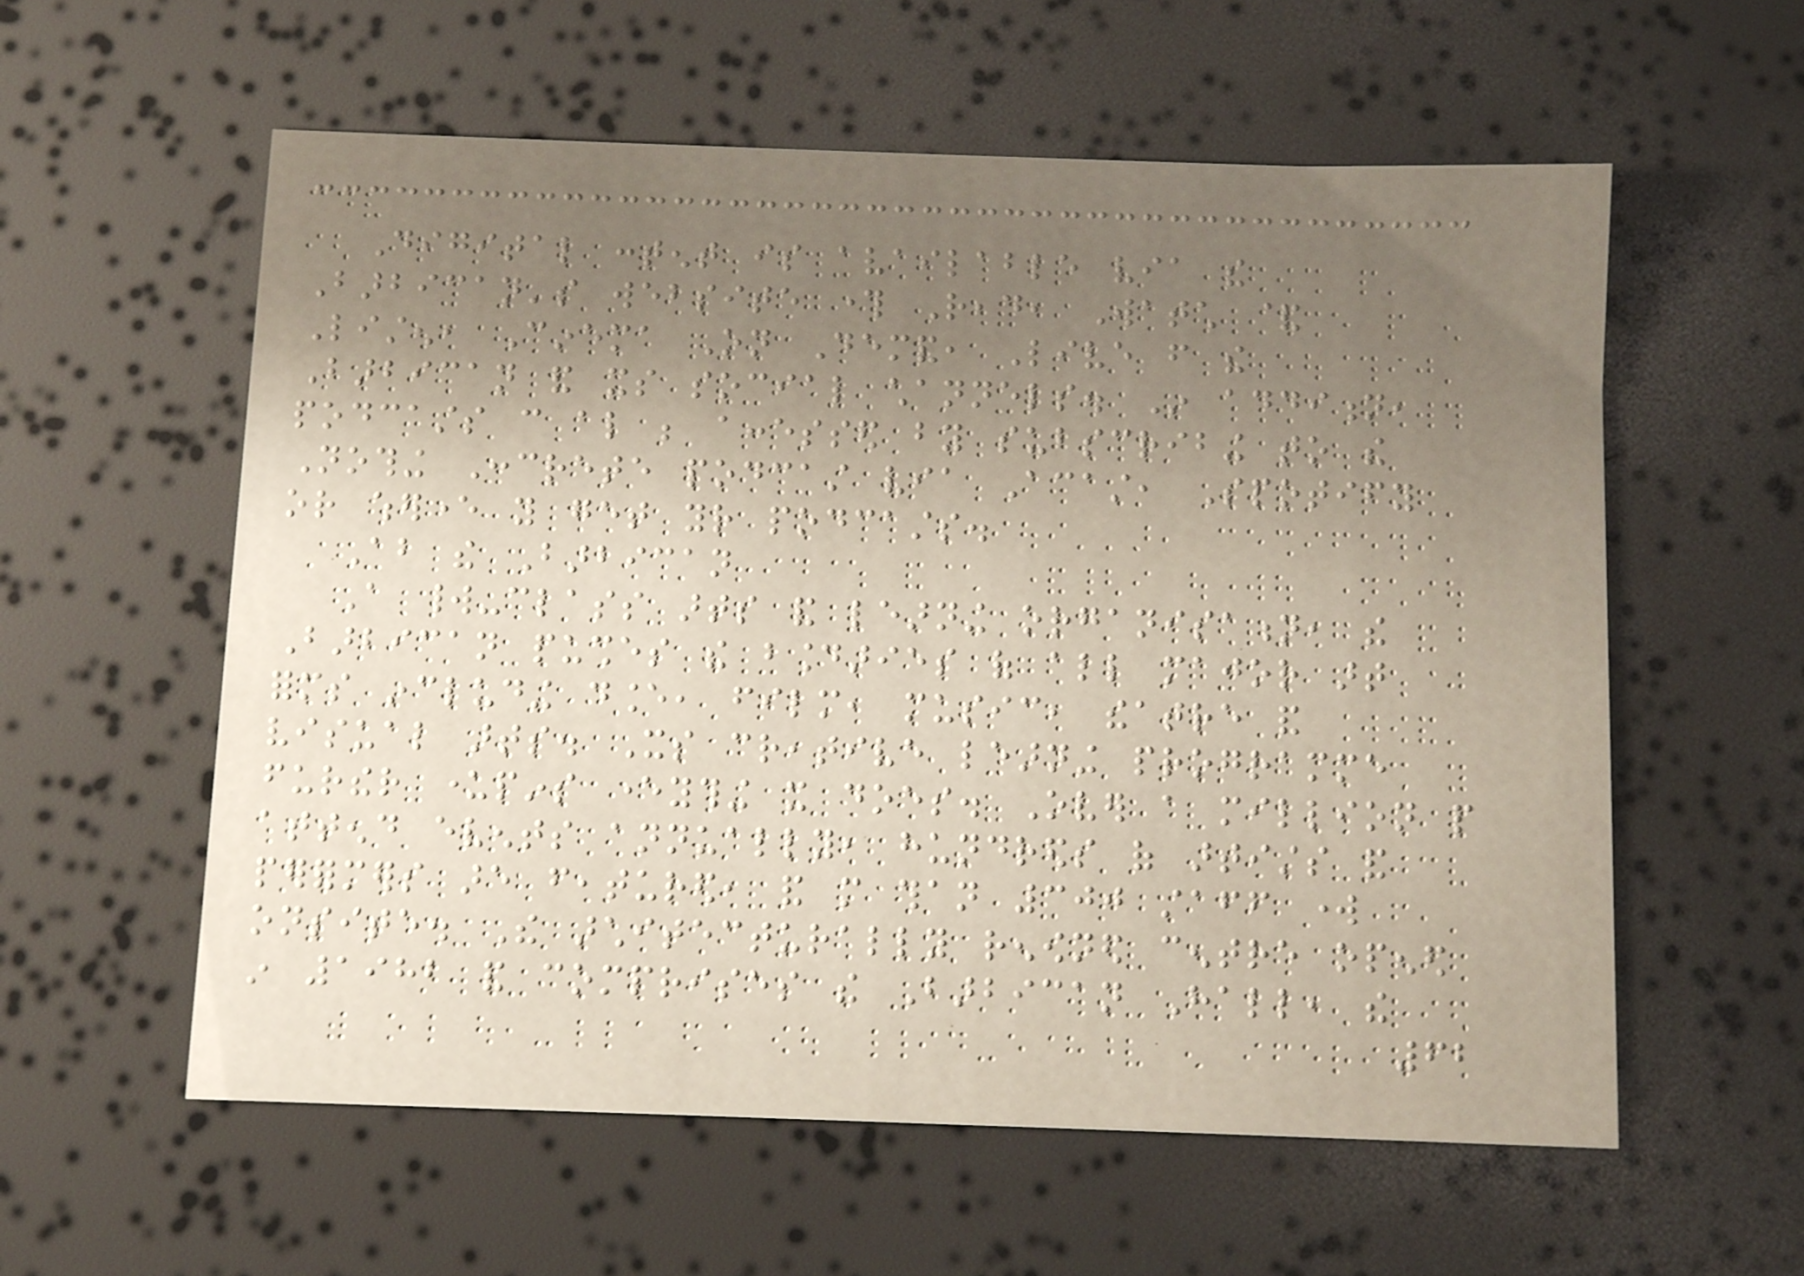Digital content is available via the
Barbican's website through Read, Watch &
Listen, Cinema On Demand, Live from the
Barbican and its social channels. In addition,
podcasts can also be accessed by subscribing to the
Nothing Concrete podcast via Acast, Spotify
or wherever you get your podcasts.
About the Barbican
A world-class arts and learning organisation, the
Barbican pushes the boundaries of all major art
forms including dance, film, music, theatre and
visual arts. Its creative learning programme
further underpins everything it does. Over a million people
attend events annually, hundreds of artists and
performers are featured, and more than 300 staff work
onsite. The architecturally renowned centre opened
in 1982 and comprises the Barbican Hall, the
62
